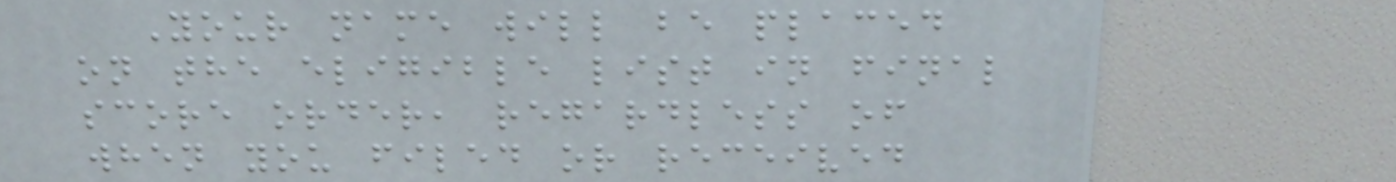Your name will be placed
on the eligible list in final
score order, regardless of
when you filed or received
